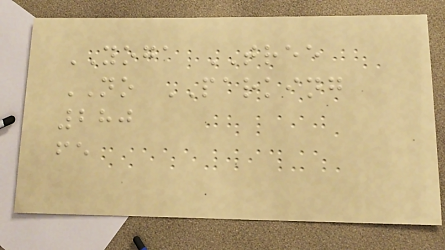YOGA TREE
NO PARKING
280
fe
